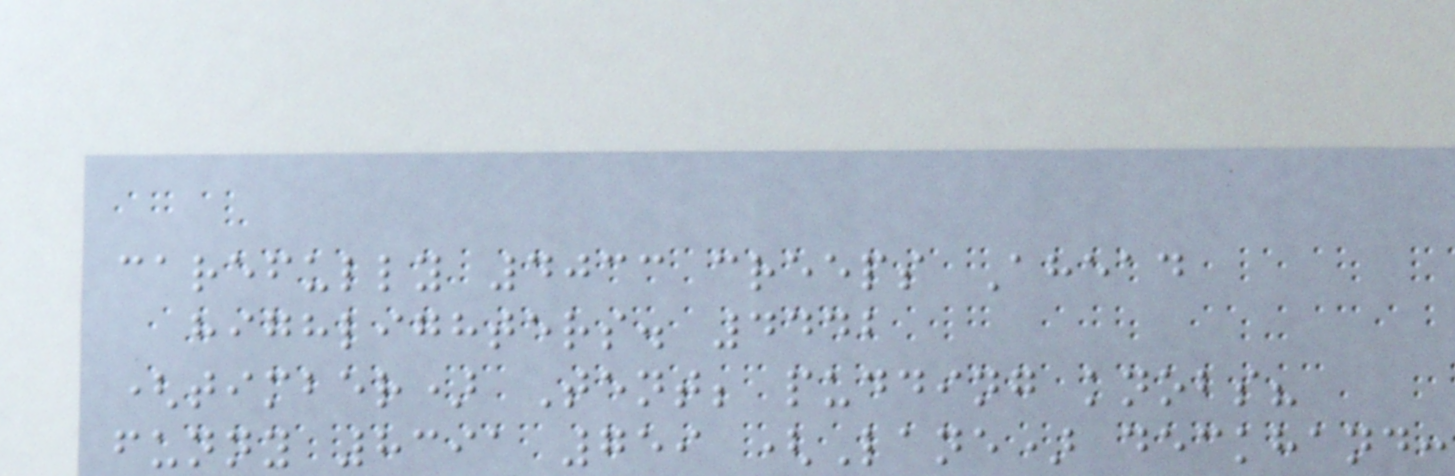carefully 4033 creeps Ahead
highlighters. 4442
(timber) Tent; pudding knobs?
funny 8391 759 (Lane) deckhand:
